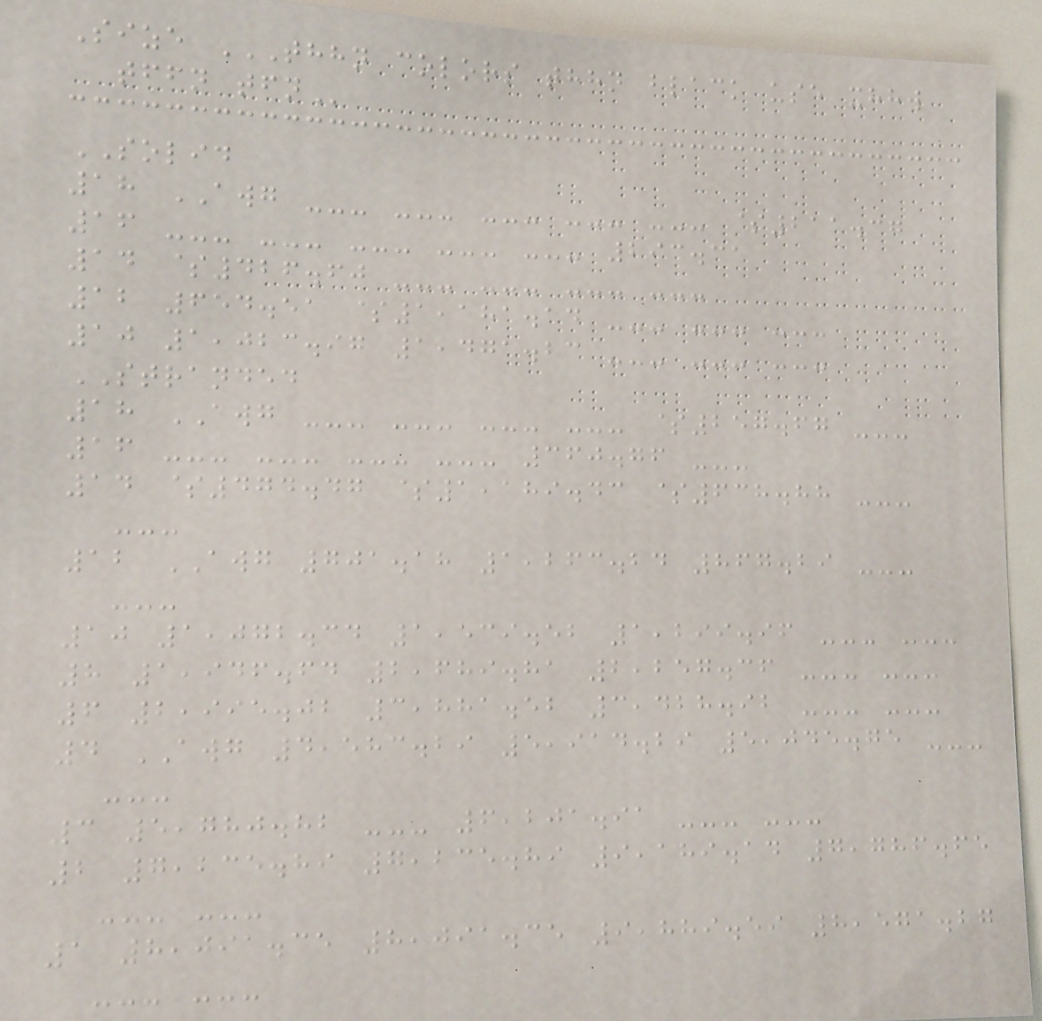Size THHN COLORS THHN BLACK USE XHHW
TFFN TFN
SOLID
18 AWG --- --- --- --- --- $211.37
16 --- --- --- --- --- 293.31
14 $426.60 --- --- --- ---
12 654.51 $1,181.14 --- --- ---
10 1,023.97 1,471.23 --- --- ---
STRANDED
18 AWG --- --- --- --- $257.67 ---
16 --- --- --- --- 360.76 ---
14 $474.47 $1,189.43 $638.88 ---
---
12 AWG 701.18 1,263.24 867.29 ---
---
10 1,072.34 1,539.52 1,299.96 --- ---
8 1,946.64 2,689.81 2,257.36 --- ---
6 2,995.02 3,881.52 3,428.92 --- ---
4 AWG 4,583.29 5,914.29 5,045.75 ---
---
3 5,780.82 --- 6,201.91 --- ---
2 7,235.89 7,235.89 9,189.14 7,786.65
--- ---
1 8,091.35 8,091.35 9,889.59 8,571.27
--- ---
